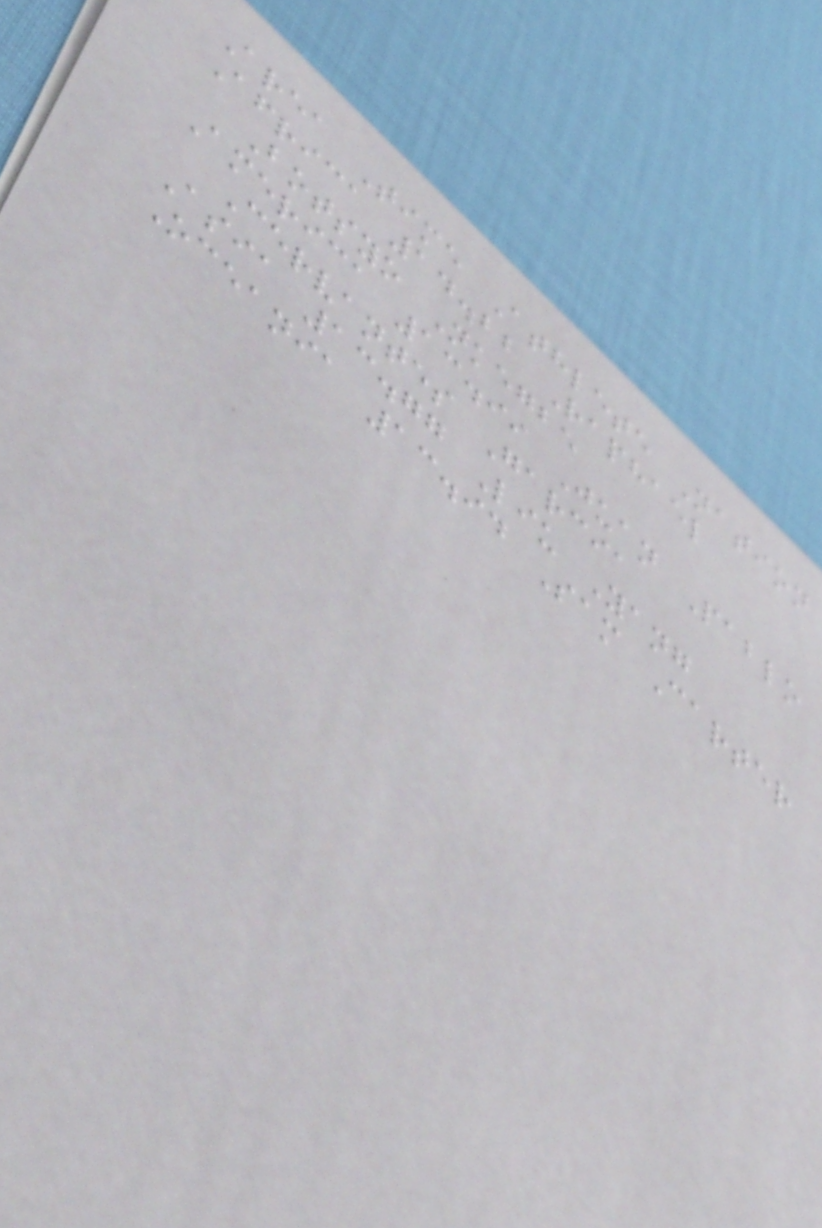Area Time Athlete Nation
Africa 14.22 Raphael
Botsyo Nkegbe
America 13.99 Juan Pablo
Cervantes Garcia
Asia 13.77 Liu Yang
Oceania 13.94 Sam Carter
